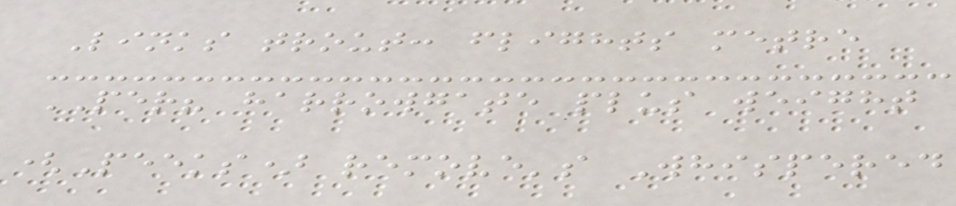Links trout: flights metre
PER? harrowgate plus weight
(Peeks) remove's Whispered
